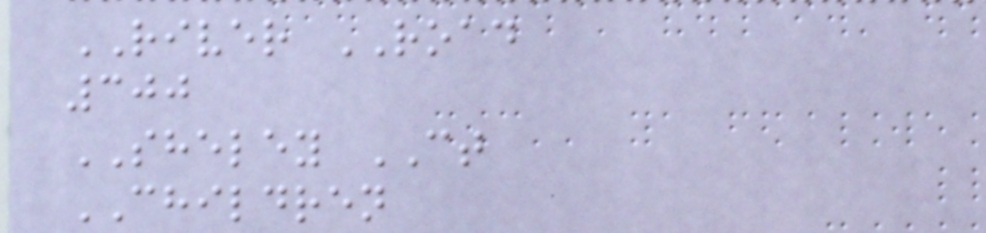RIVER ROAD
300
SHELEY CT
CHILDREN
